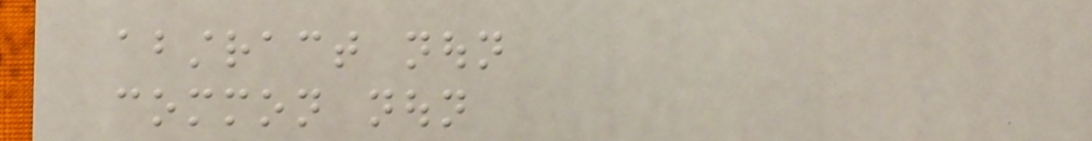abstract noun
common noun
